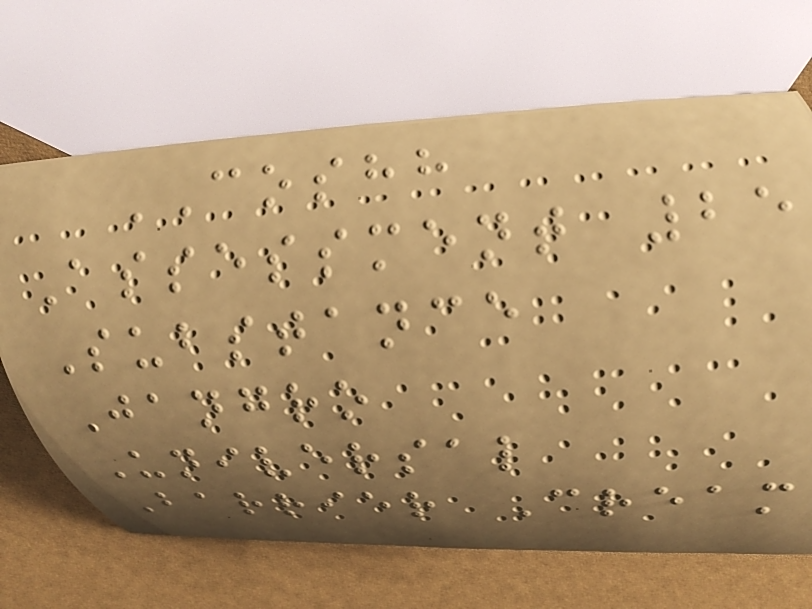COSHH
Assessment 25
Substance
Jangro
Universal
Barrier Cream
